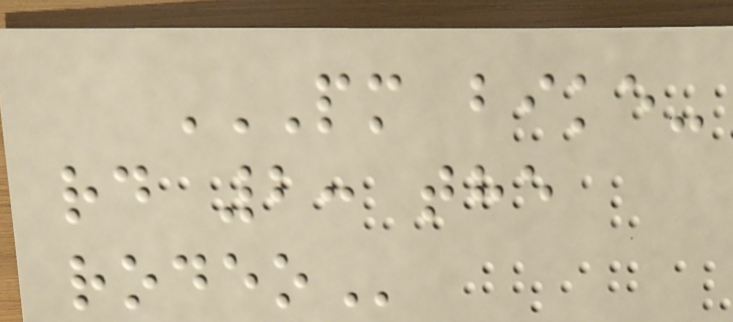PM BIKE-
RD 2: THE
RODEO
